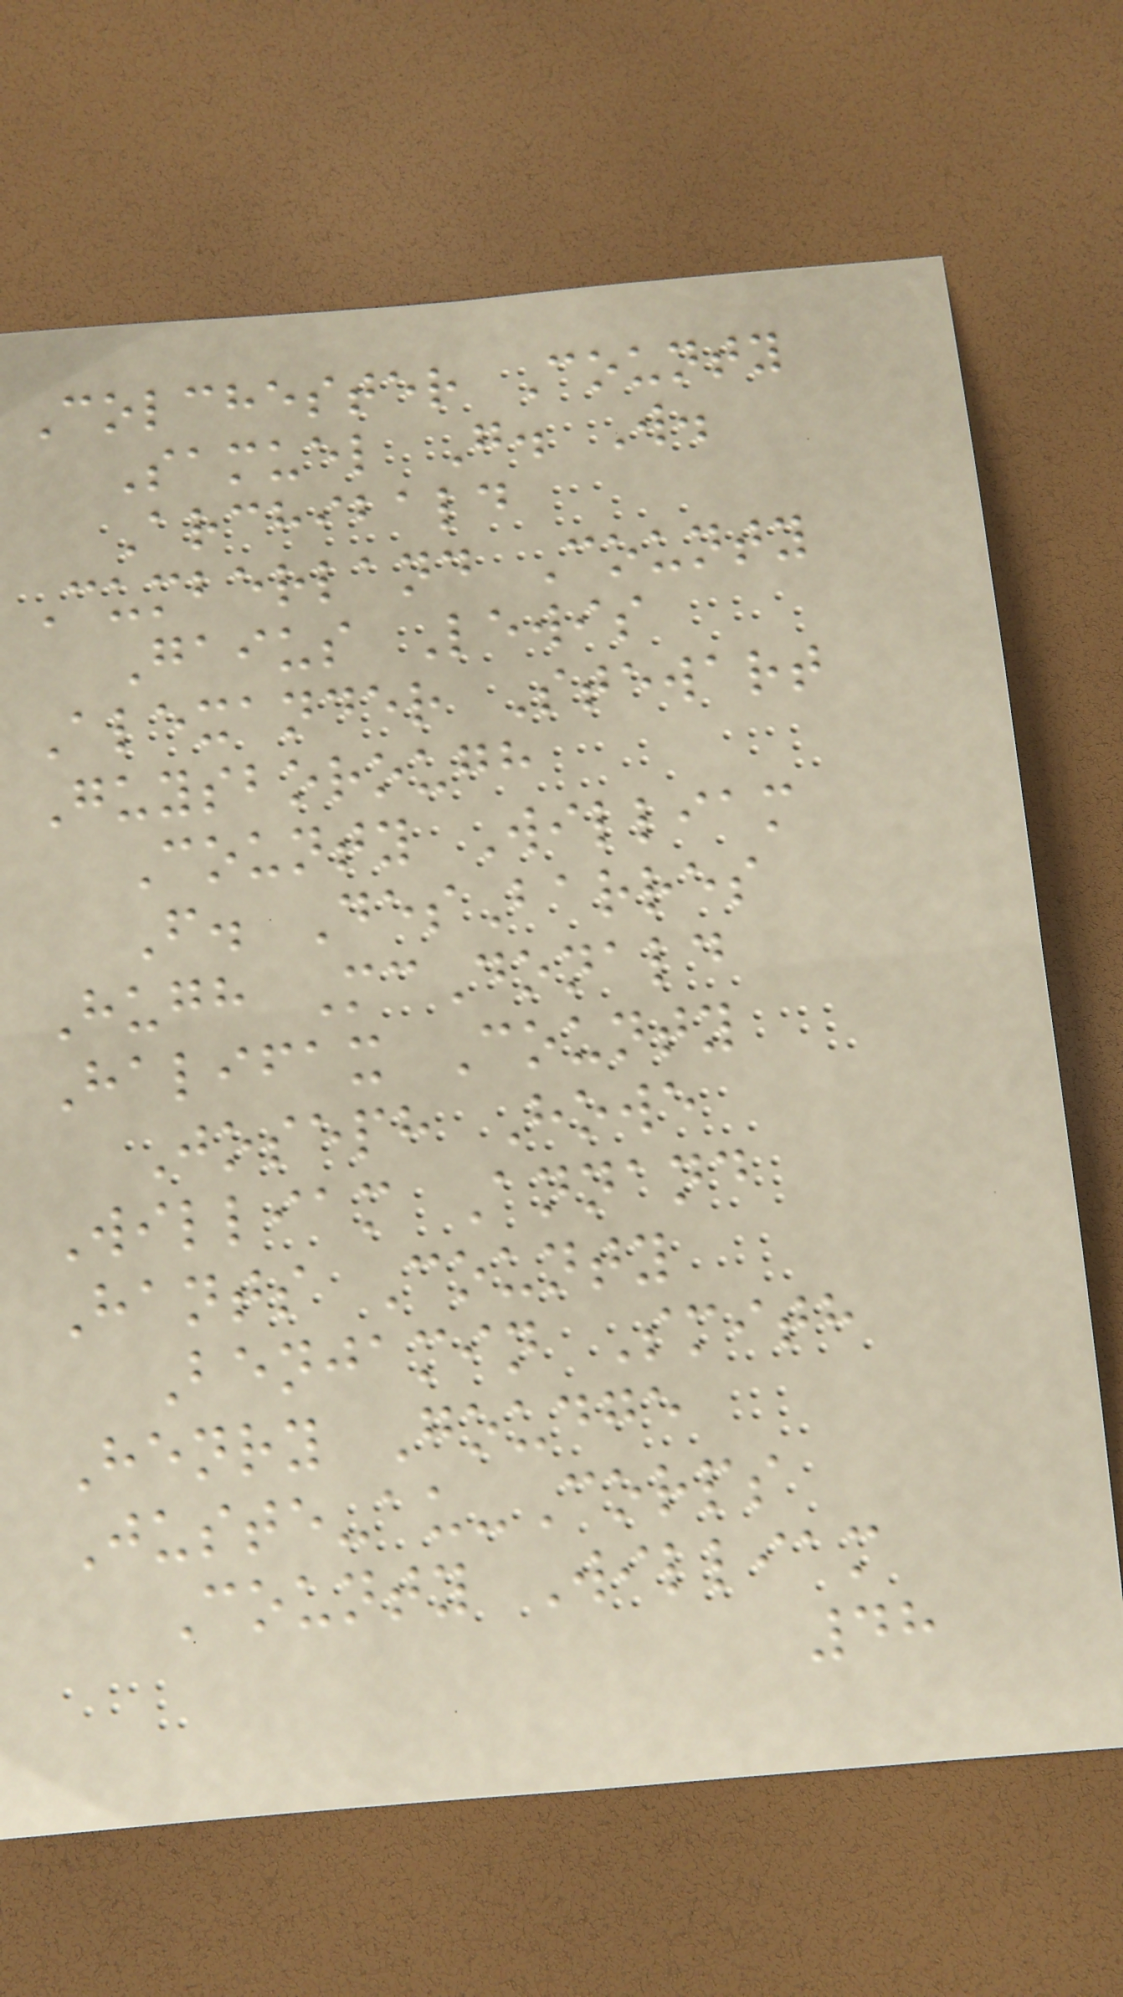Colchester County
Samuel G. W.
Archibald
Cumberland County
Gaius Lewis
Alexander Stewart
Guysborough
County William
F. DesBarres
Hugh McDonald
Halifax County
Joseph Howe
William Annand
Hants County
Benjamin Smith
Henry Goudge
Juste-au-Corps
County William
48
